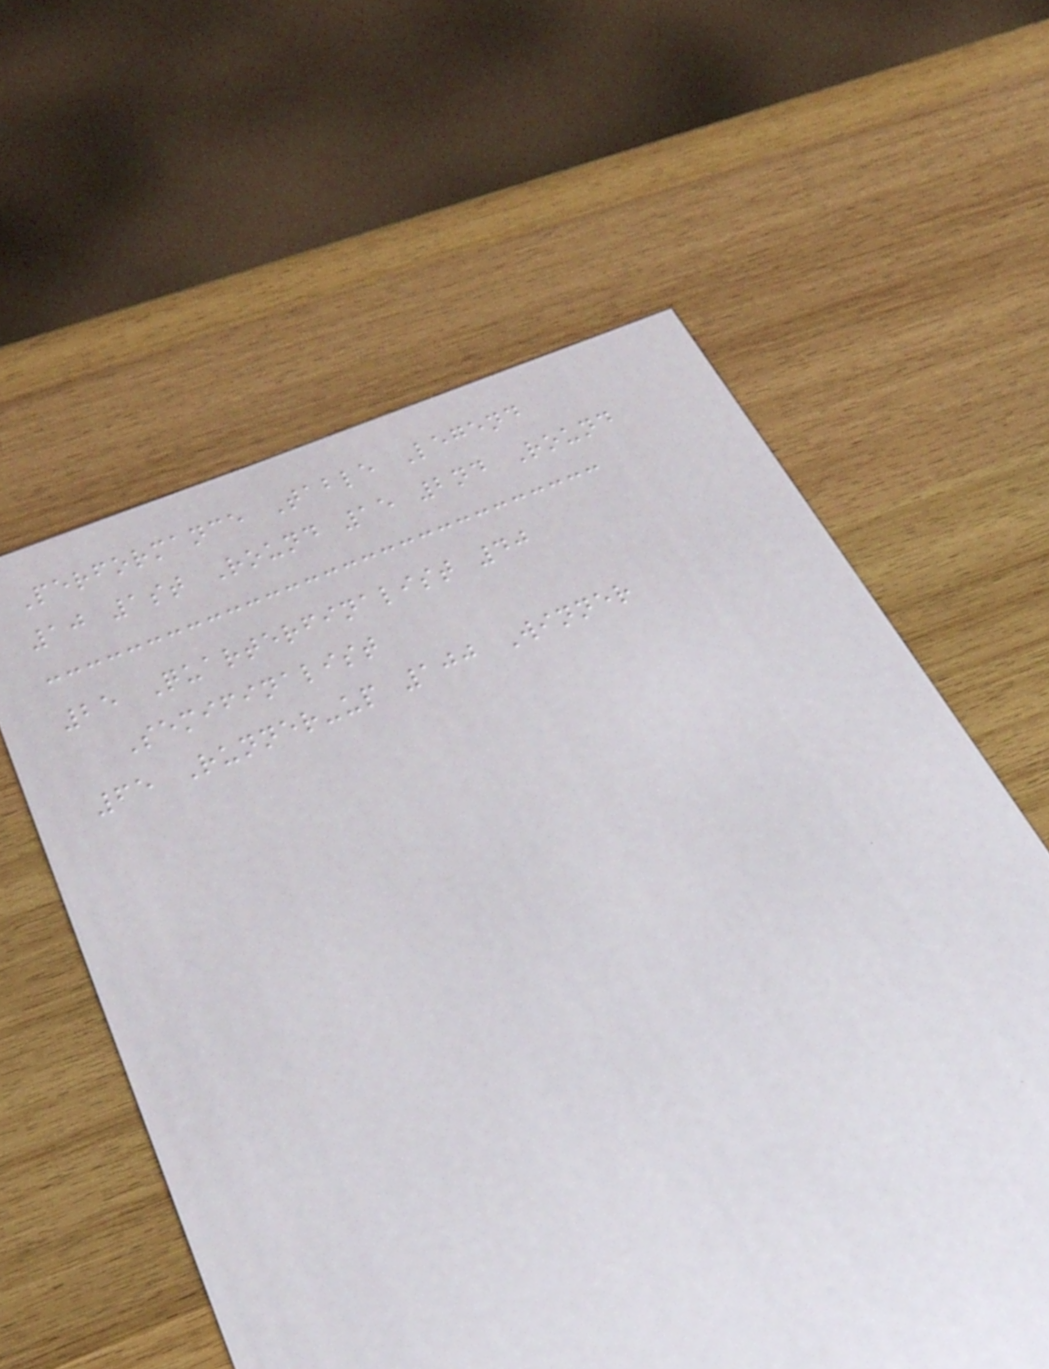Performance Table Legend
10 1st Round 15 2nd Round
25 Quarterfinalist 40
Semifinalist
65 Runner-up 100 Winner
